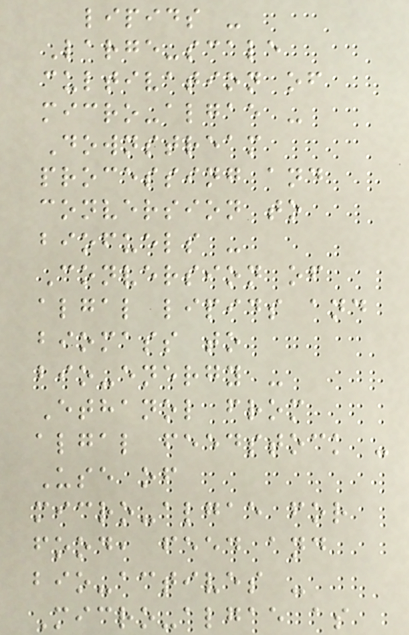lipids -
Large-scale
cultivation of
micro-algae -
Downstream
processing and
conversion to
biofuels -
Conversion of
algal lipids and
biomass to
bio-energy -
Ethanol from
algal feedstock -
Use of
micro-algae for
food, feed and
bio-actives -
Micro-algae as
